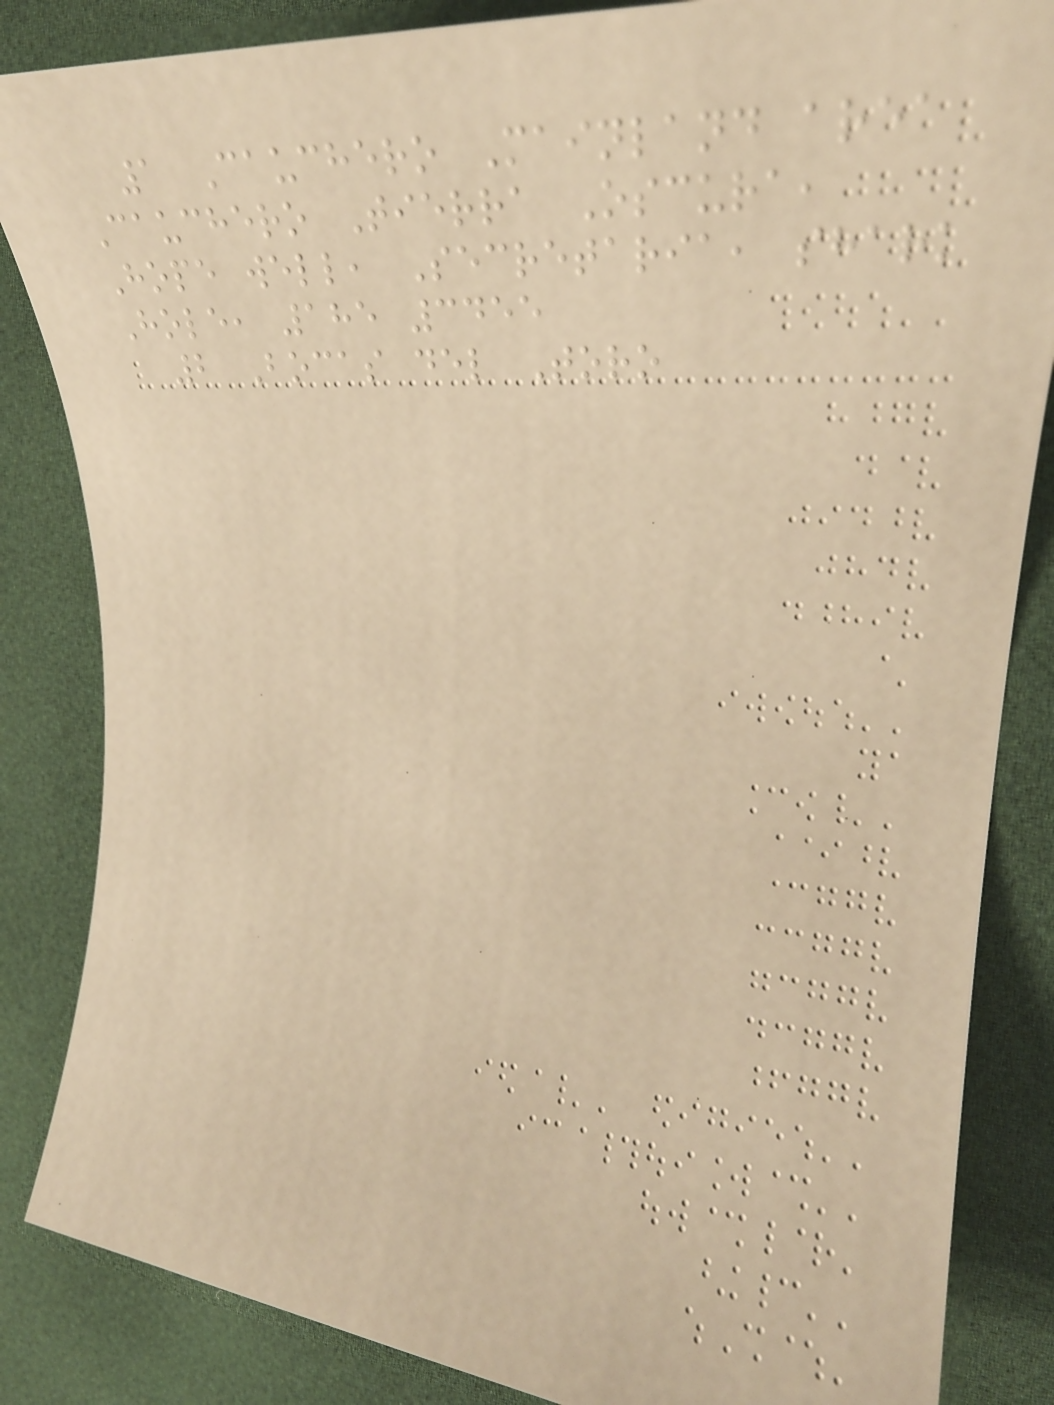1 Cauchero Mainland area
Cauchero Tierra Oscura,
Hope well, Secretaria, shark
Hole, 185 3455
2 Bocas del Toro
